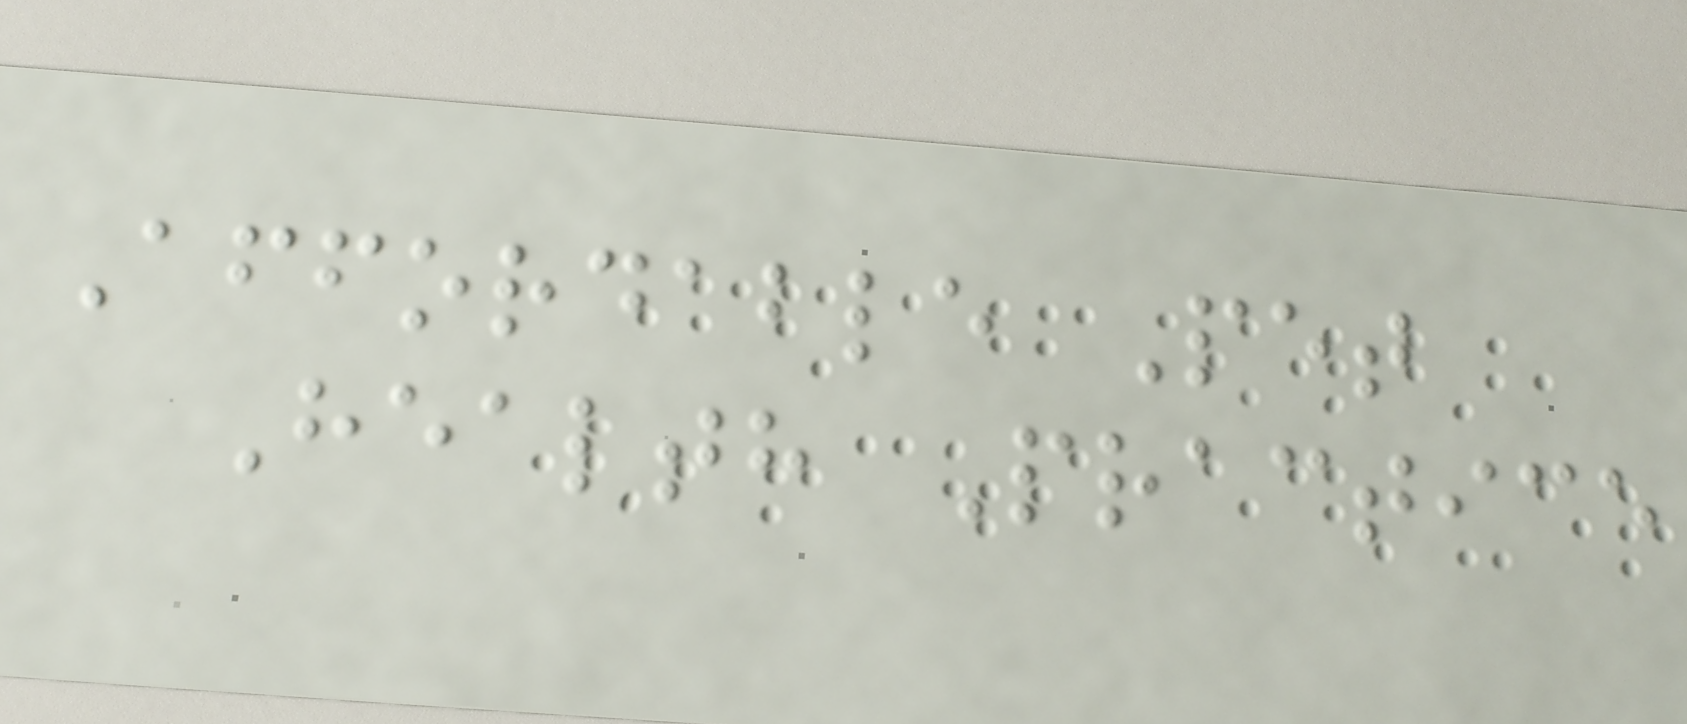Affordable Pet
Health Practice
